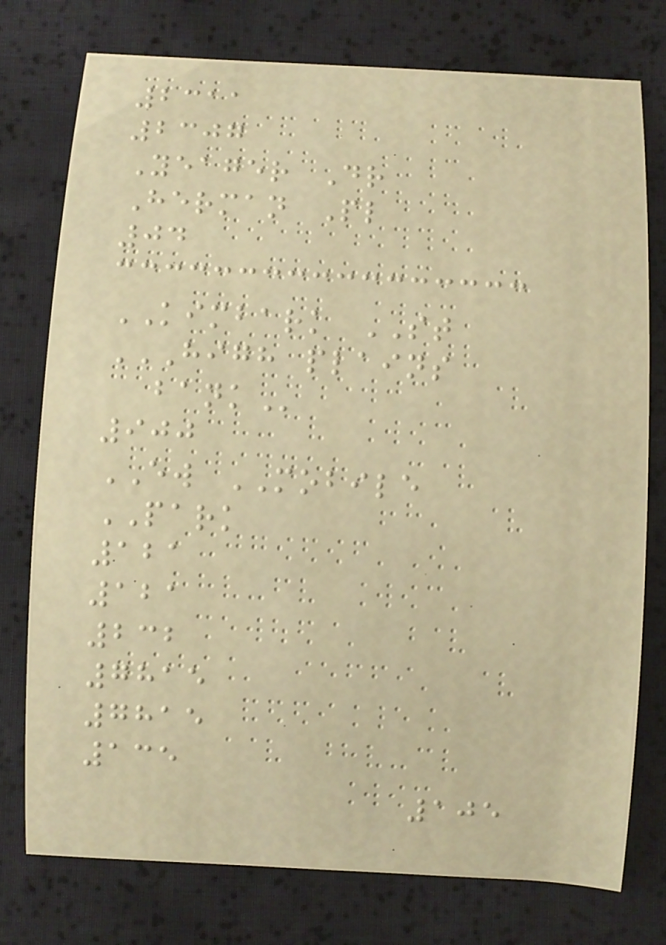2311
2307
Yeager Dr
Herman Pl
04
KIMBARK ST
HIGH PLAINS
BANK
900
EW MOBILE
PARK
121
121
232
7815
7815
135
105
